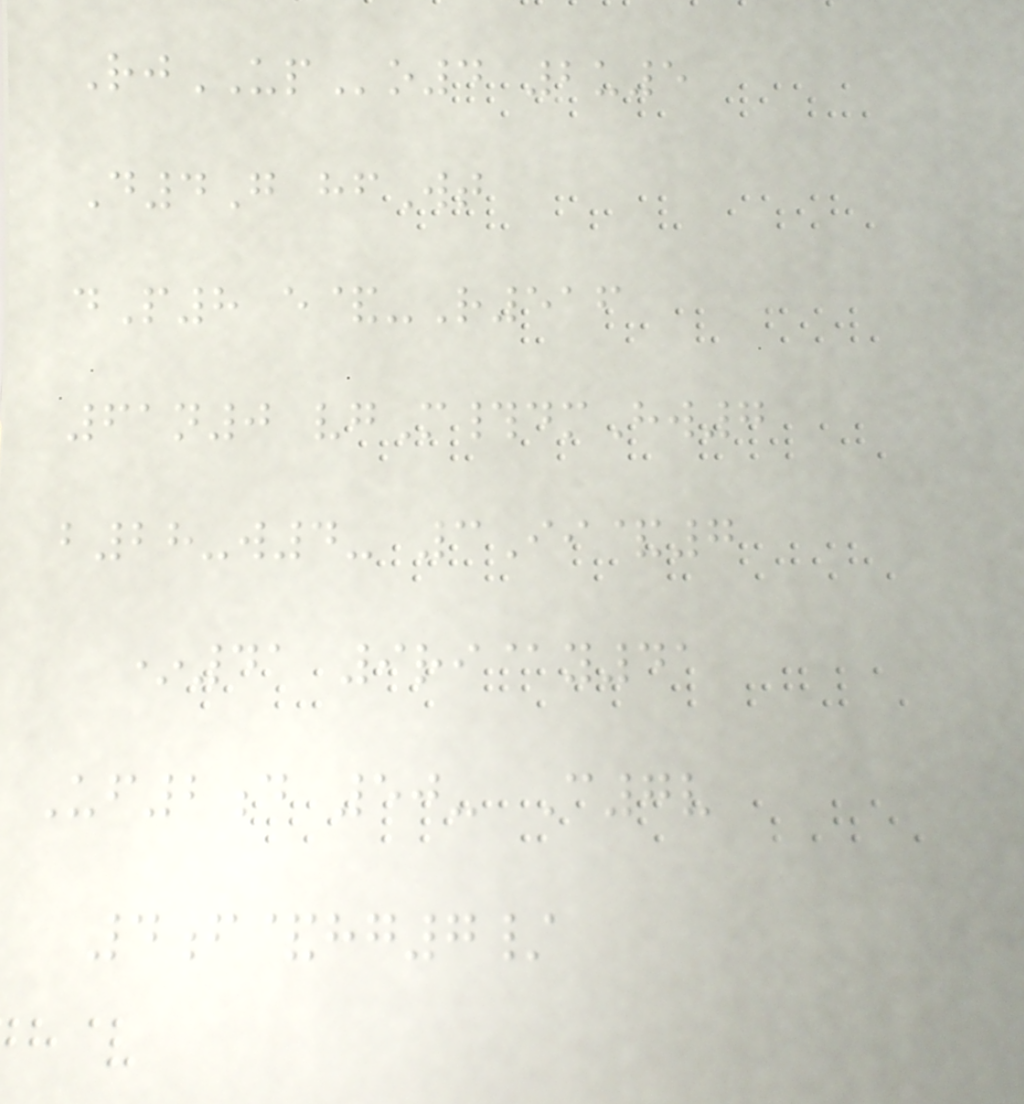RjUPo4 2u5
D4G hfWt
dP8 e&-R516
61n0 vgM#dmHw7
b28-w4- 3Ii&7
*41 9ri@y41
Uf2d 50- C7v
4f&hg7/
